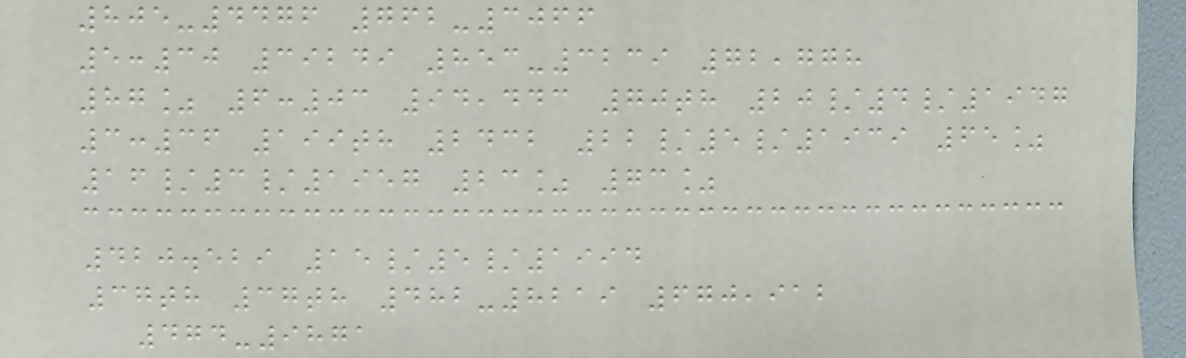805-4476 762-3066
5:30 39249 853-3239 72,778
87% 6:03 94,443 70th 20/4/1947
3:36 199th 2432 22/5/1939 65%
16/3/1957 23% 73%
420.529 15/5/1994
37th 37th 482-8219 670,912
474-9871
